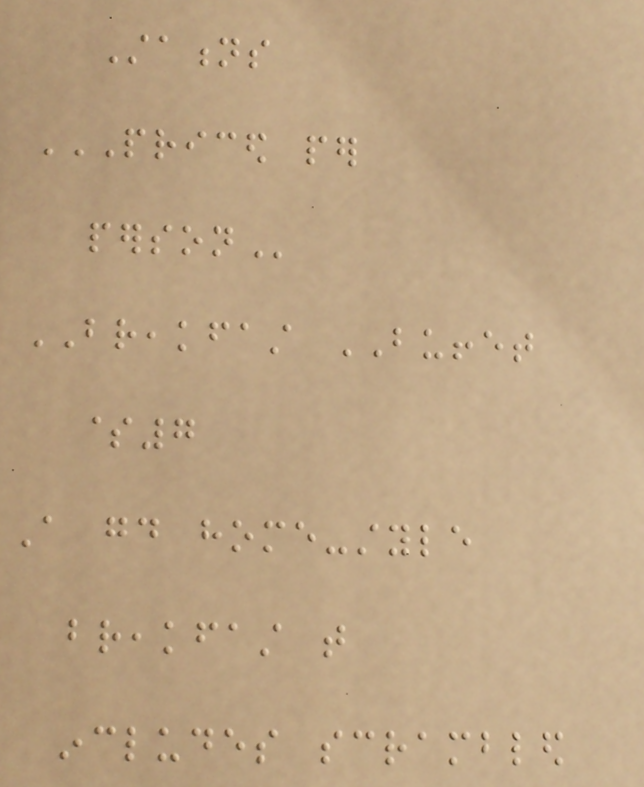Stations
PRICED PER
PERSON
BREAKFAST BUFFET
$7
A good home-style
breakfast that
includes scrambled
